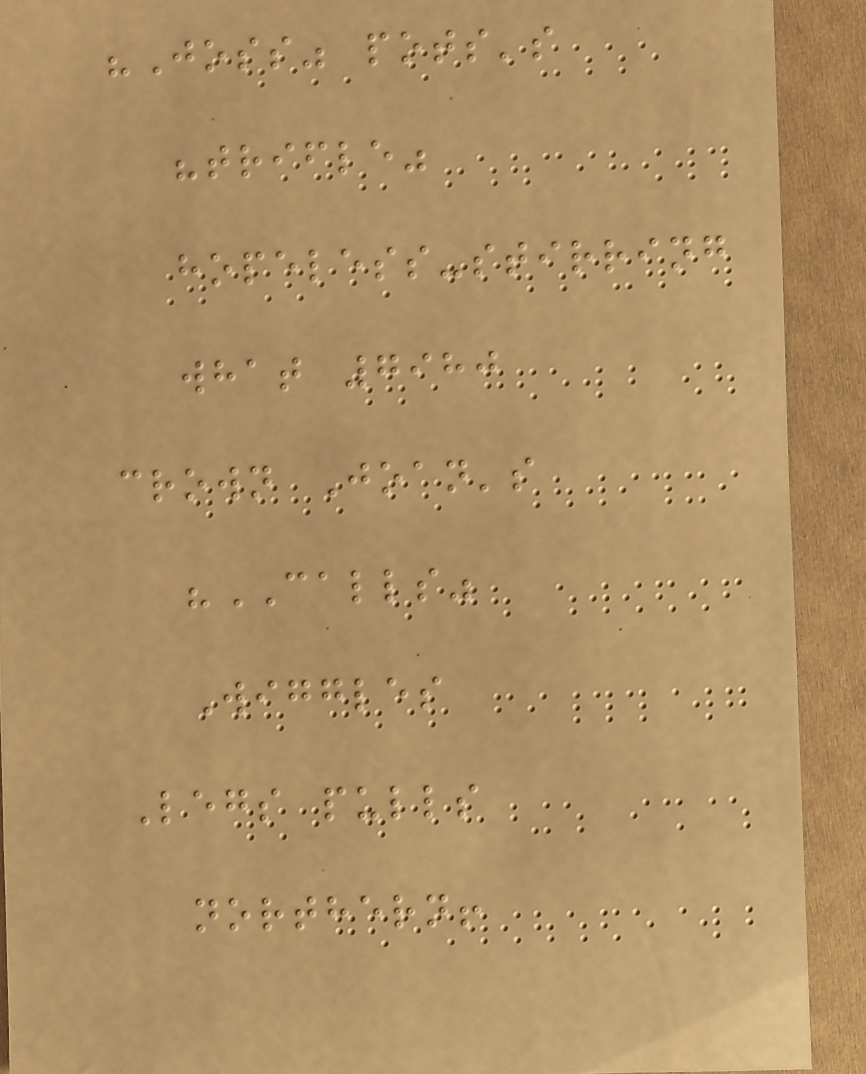"Joss" pots's
"trifle"
hopeless-stirring
what 7980
crown Joan's
"CALLS"
Wiggles
Legs pulls
northern!
